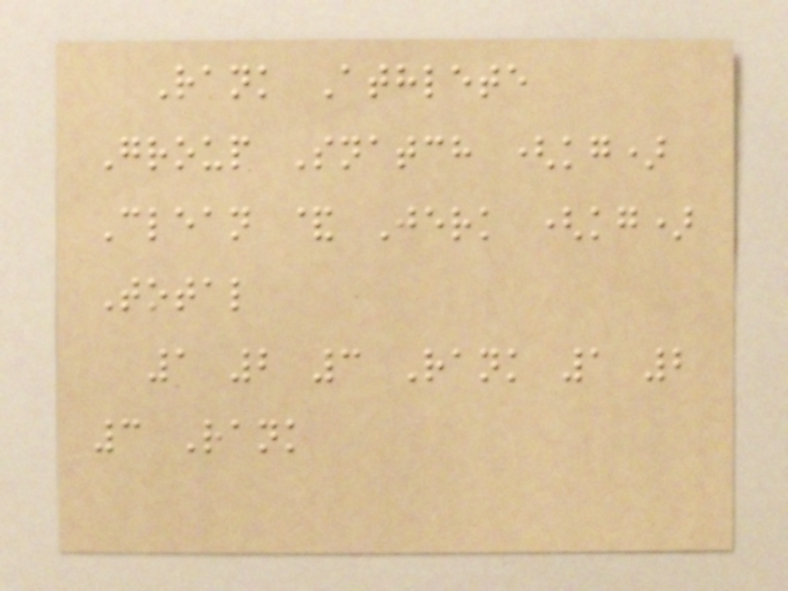Rank Athlete
Group Snatch (kg)
Clean & Jerk (kg)
Total
1 2 3 Rank 1 2
3 Rank
